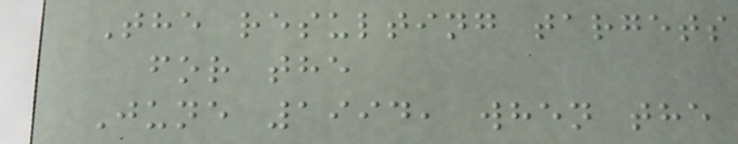The resulting targets
for the
June 1994, when the
